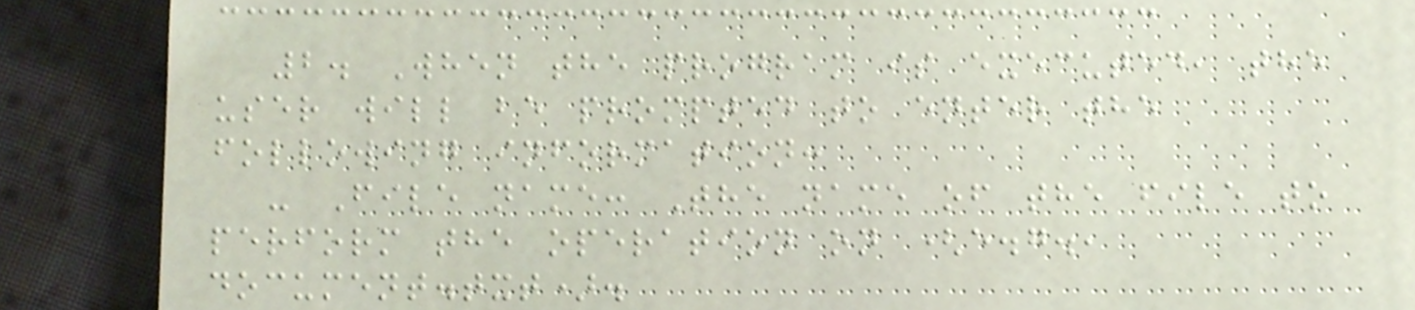2. When the program is executed, the
user will be prompted to enter the
following information:
- File name: The name of the file to
perform the operation on (e.g.,
document.txt).
